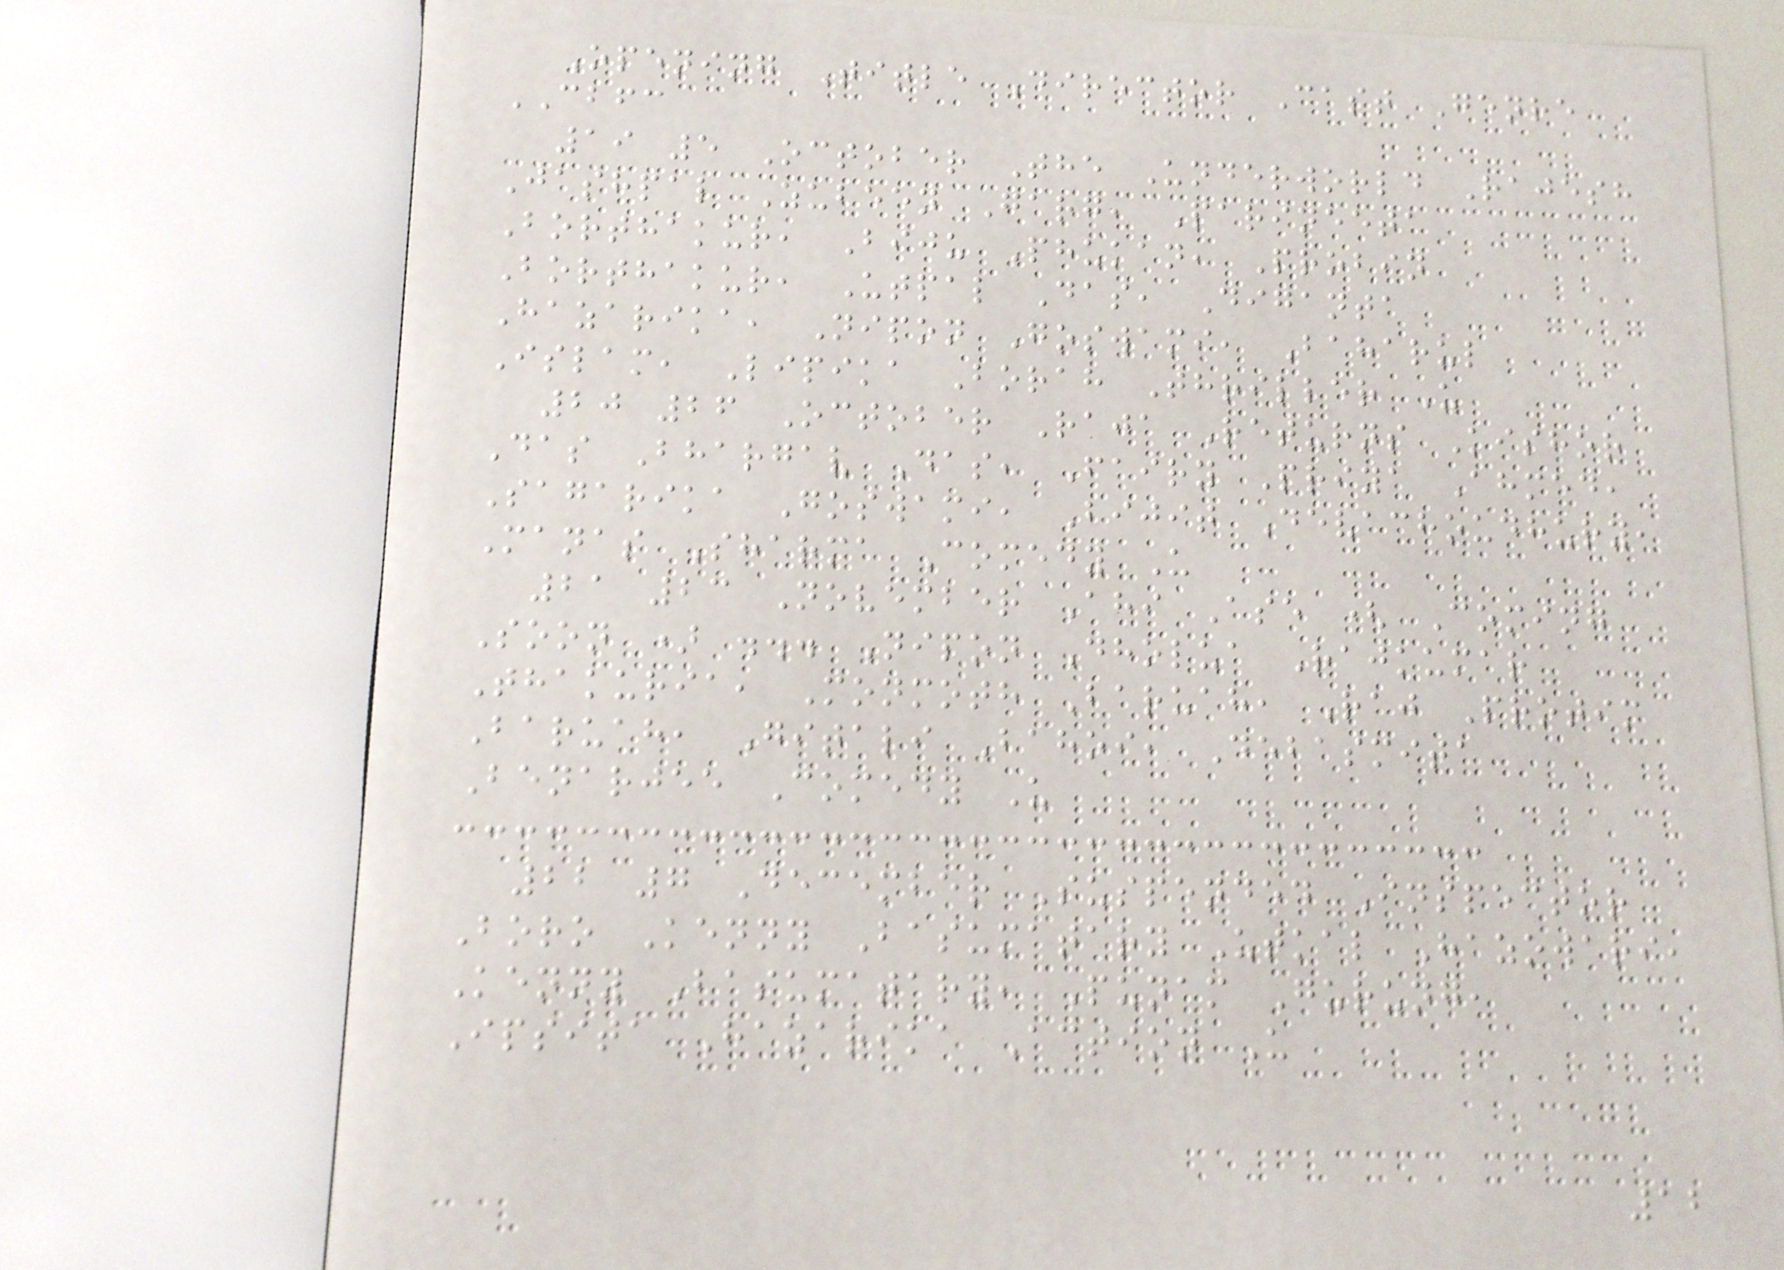Opening Title Director Cast Genre
CBFC
19 5 October The Underworld Rajesh
Jashpal Zubeen Garg, Parineeta
Borthakur, Biju Phukan, Probin
Borthakur, Utpal Das, Diganta
Hazarika, Nipon Goswami, Baharul
Islam, Lipika Borah Thriller U
20 26 October Raja Returns Kishor
Das Bhargav Das, Fairy Priya Ahmed,
Sagarika Goswami, Bijit Devachoudhury,
Manas Sharma Comedy U
21 23 November Ahi Ase ( Coming
Soon ) ... Nipon Dholua Rajkumar
Thakuria, Monmoth Baruah, Raj Protim
Baruah, Gitali Bahoi, Debasmita
Benarjee Comedy U
22 7 December Suspended Inspector
Boro Kenny Basumatary Utkal Hazowari,
Kenny Basumatary, Punam Gurung,
Ipsita Hazarika Action U
12
